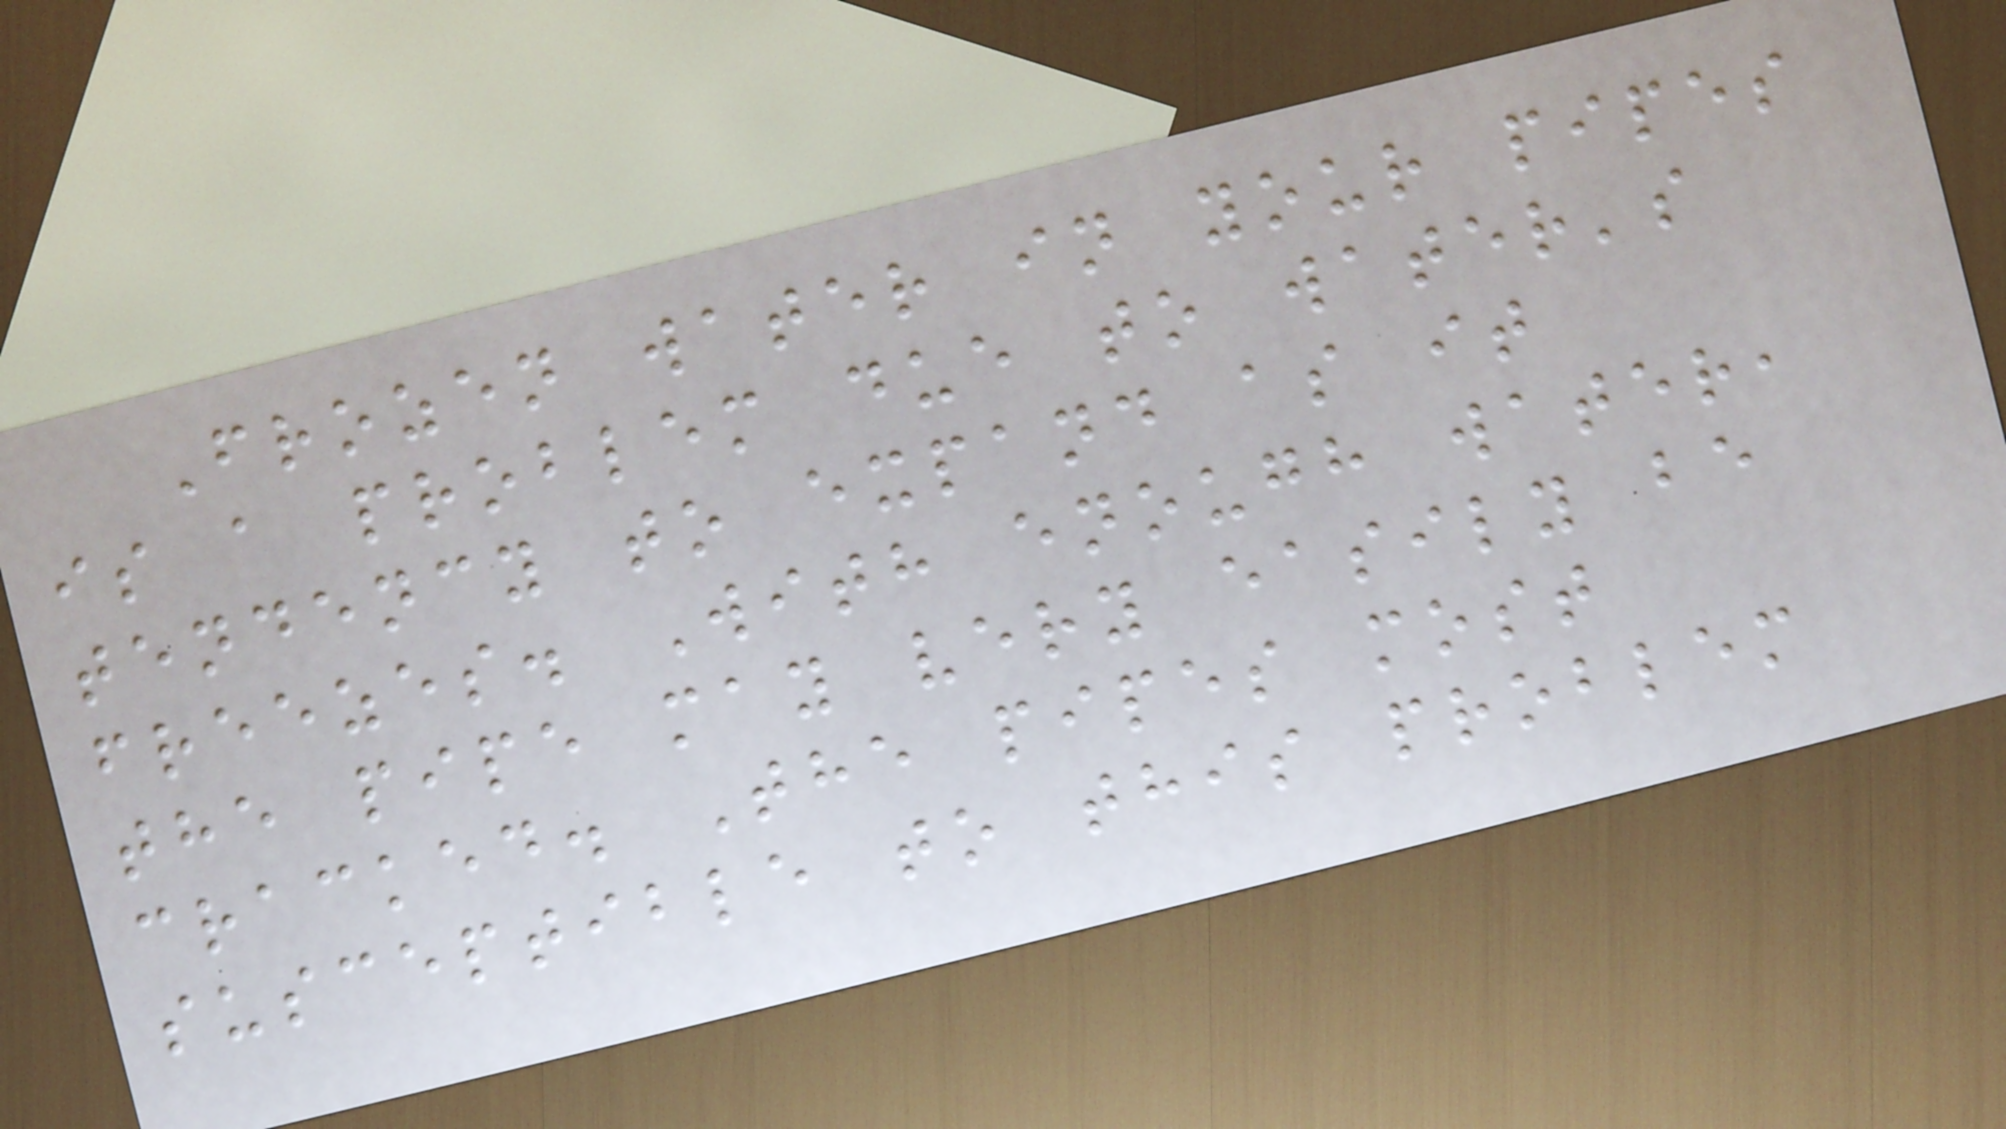Frozen water in your pipes
is a problem due to water's
tendency to expand as it
freezes. With enough water,
the pipe may very easily be
cracked. The pipes most
susceptible to this problem
